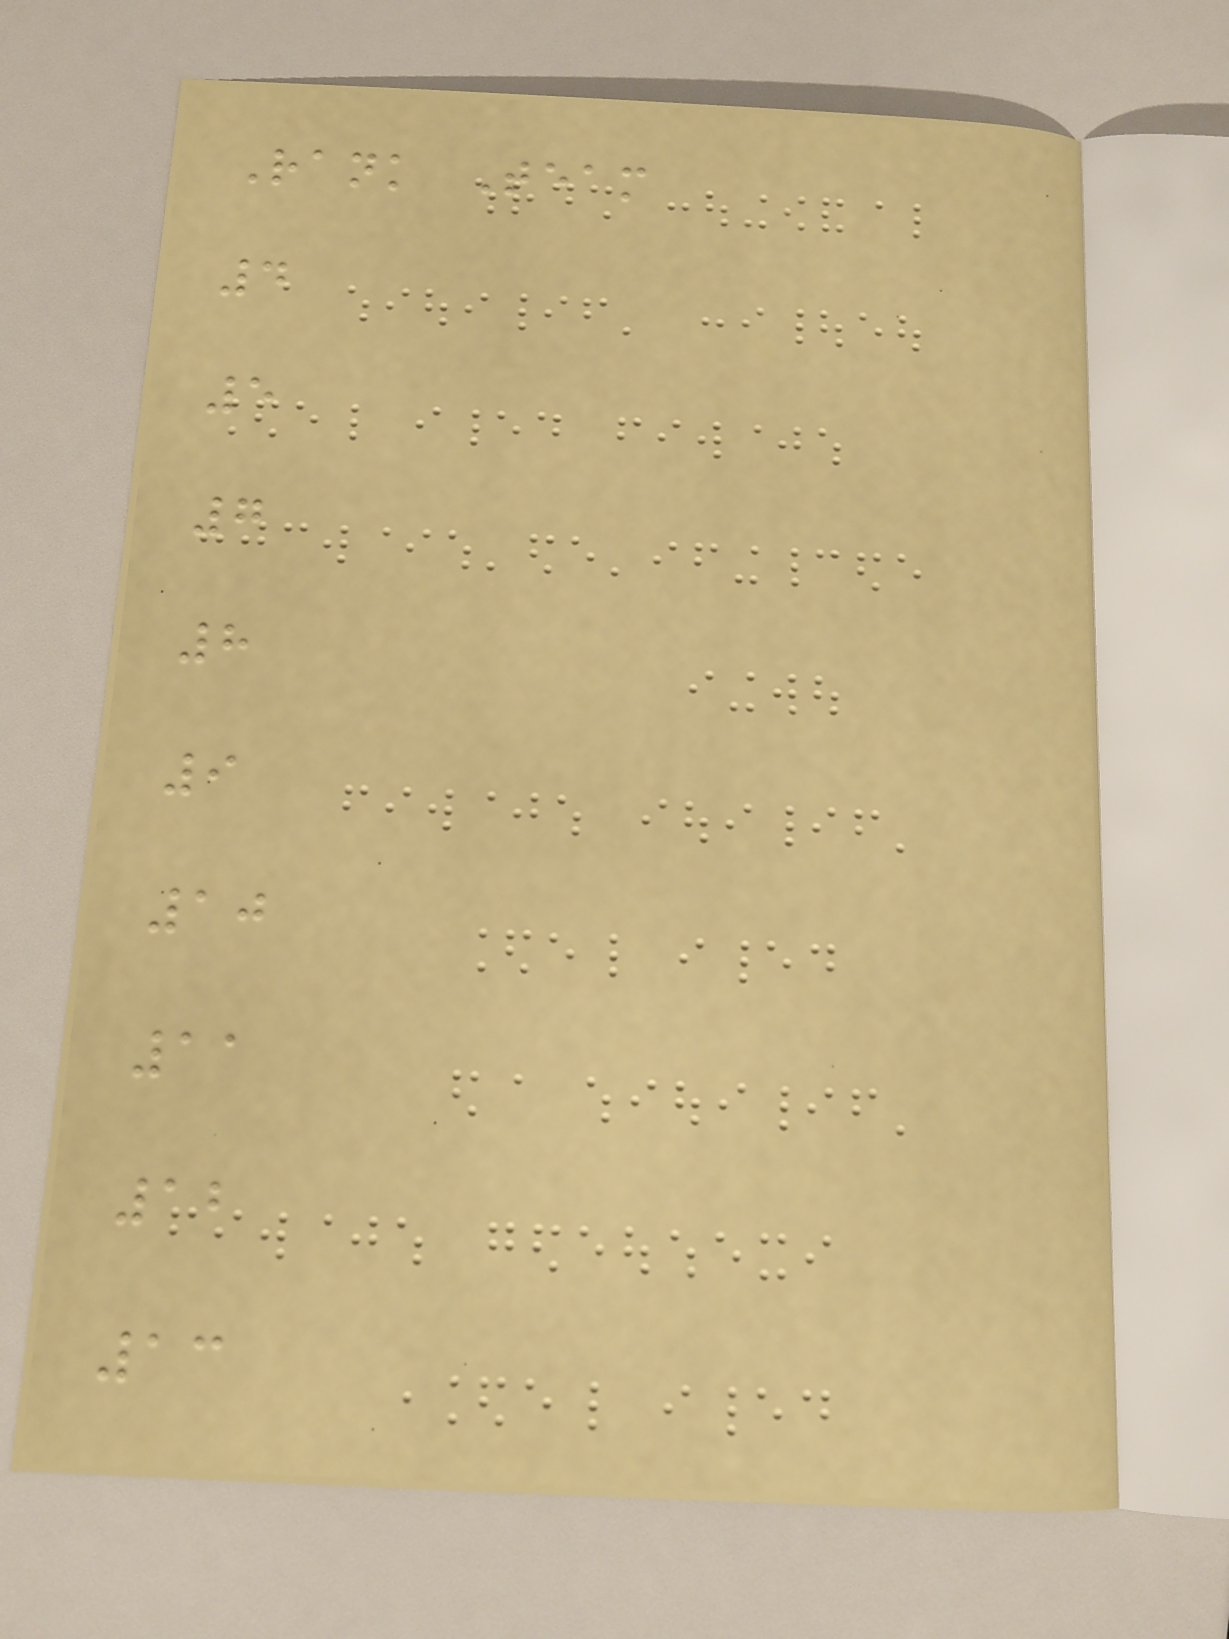Rank Team
4
5
7
8
9
10
11
12
13
